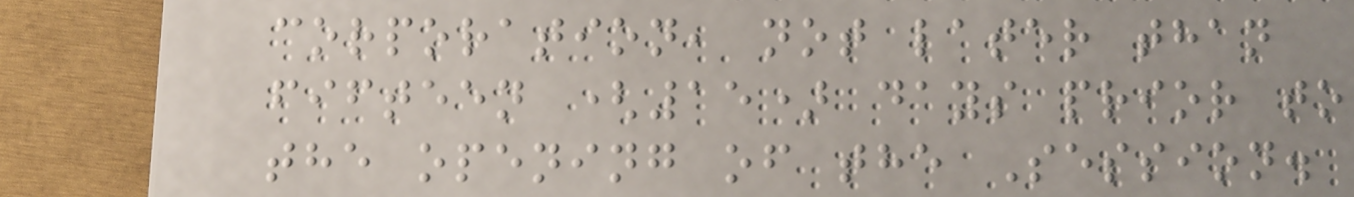corporation, not later than
fifteen (15) days prior to
the opening of the Session.
